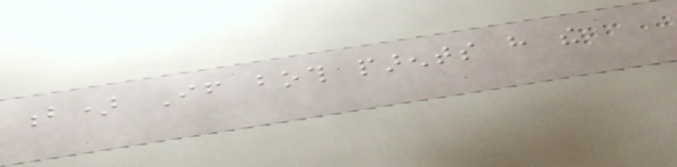b) If both parents have the
